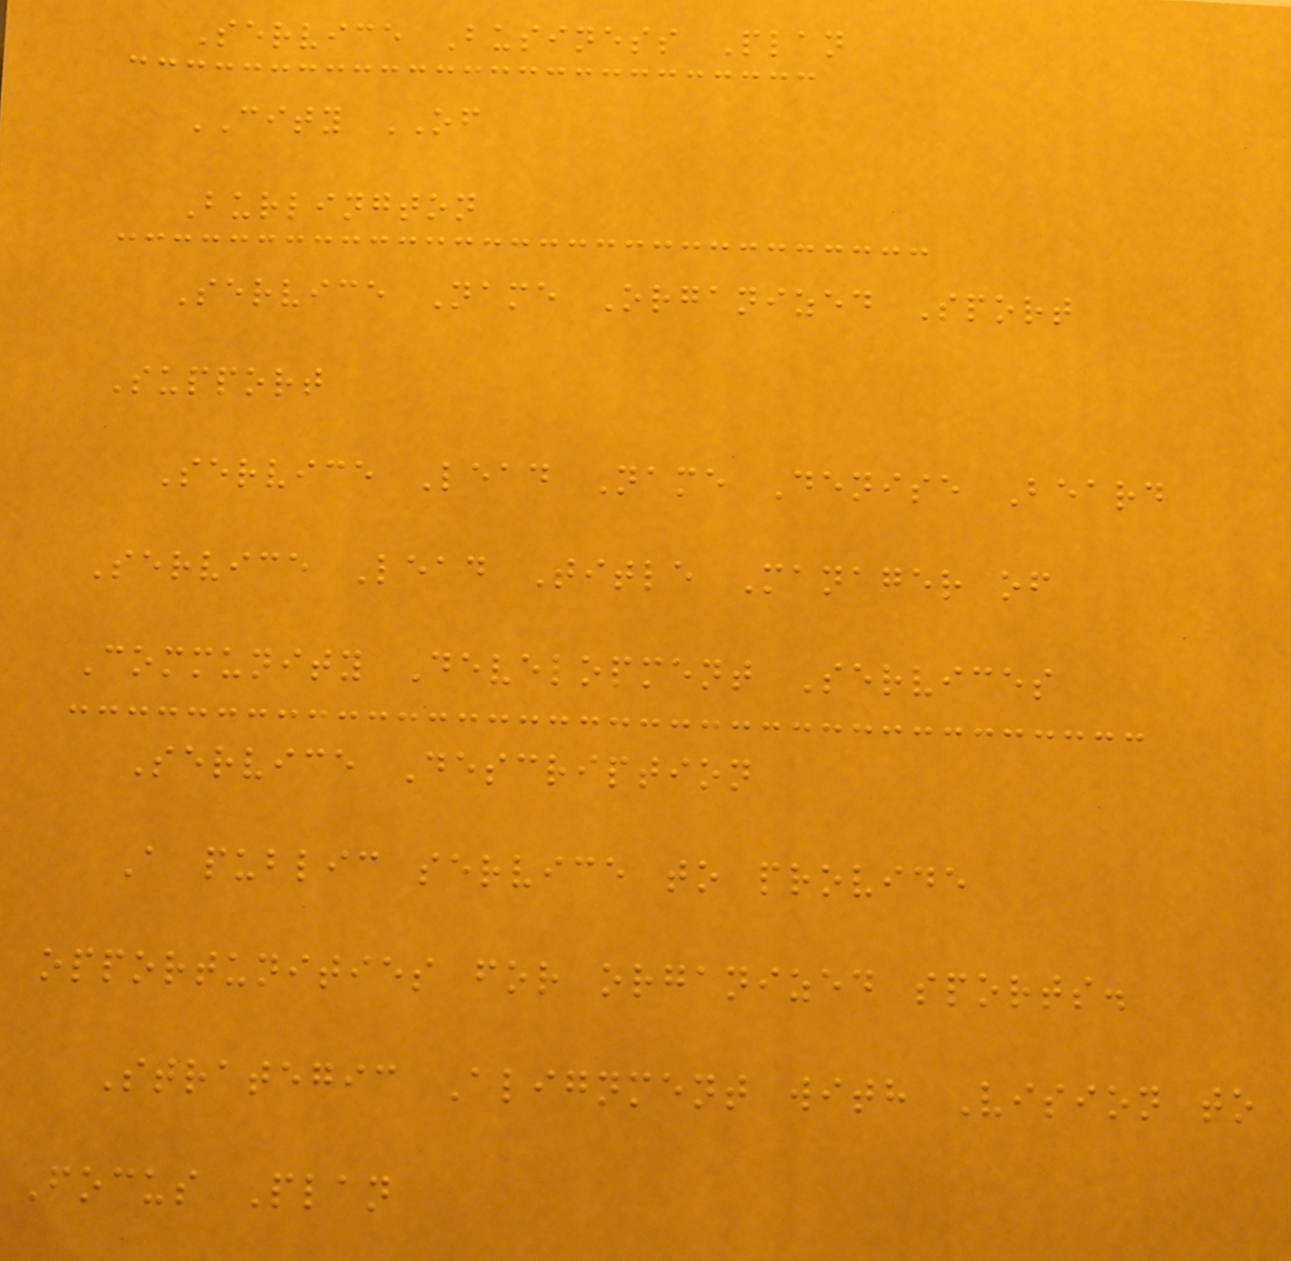Service Business Plan
CITY OF
Burlington
Service Name Organized Sport
Support
Service Lead Name Denise Beard
Service Lead Title Manager of
Community Development Services
Service Description
A public service to provide
opportunities for organized sports.
Strategic Alignment with Vision to
Focus Plan
